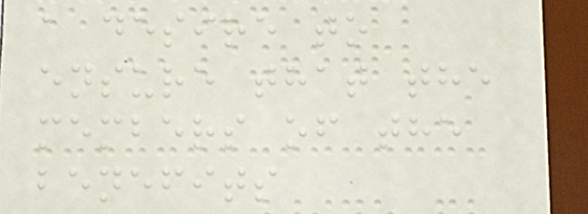a desire to
ensure that the
members of the
benefits
